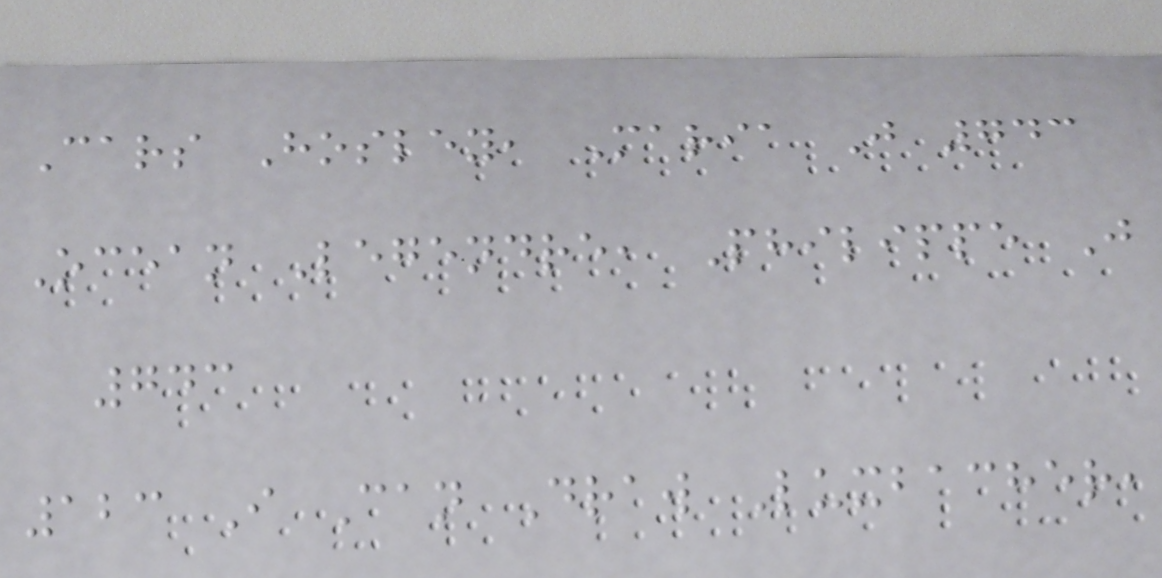Cars Hosley, Maria J 743
Ocean Legendre, Philippe J
743
123 I Can Draw Luxbacher,
